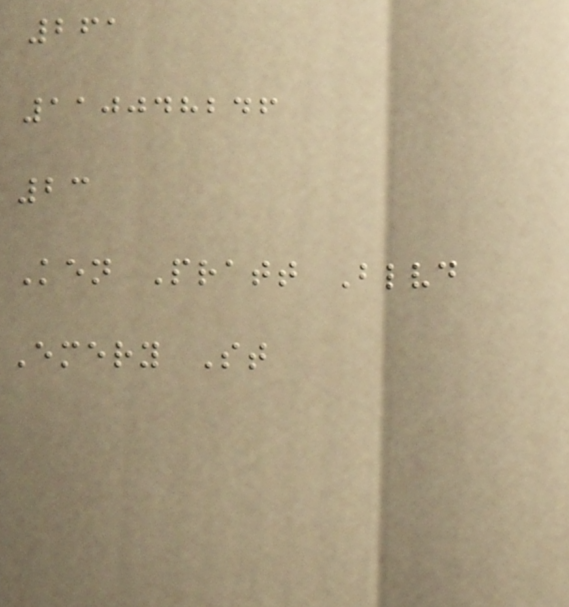261
110048246
23
Ken Pratt Blvd
Emery St
